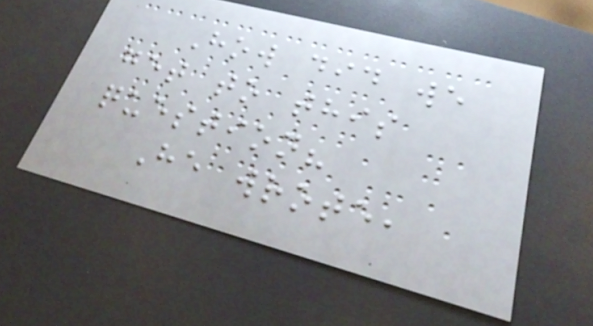How did we
get to this
question?
He wrote,
